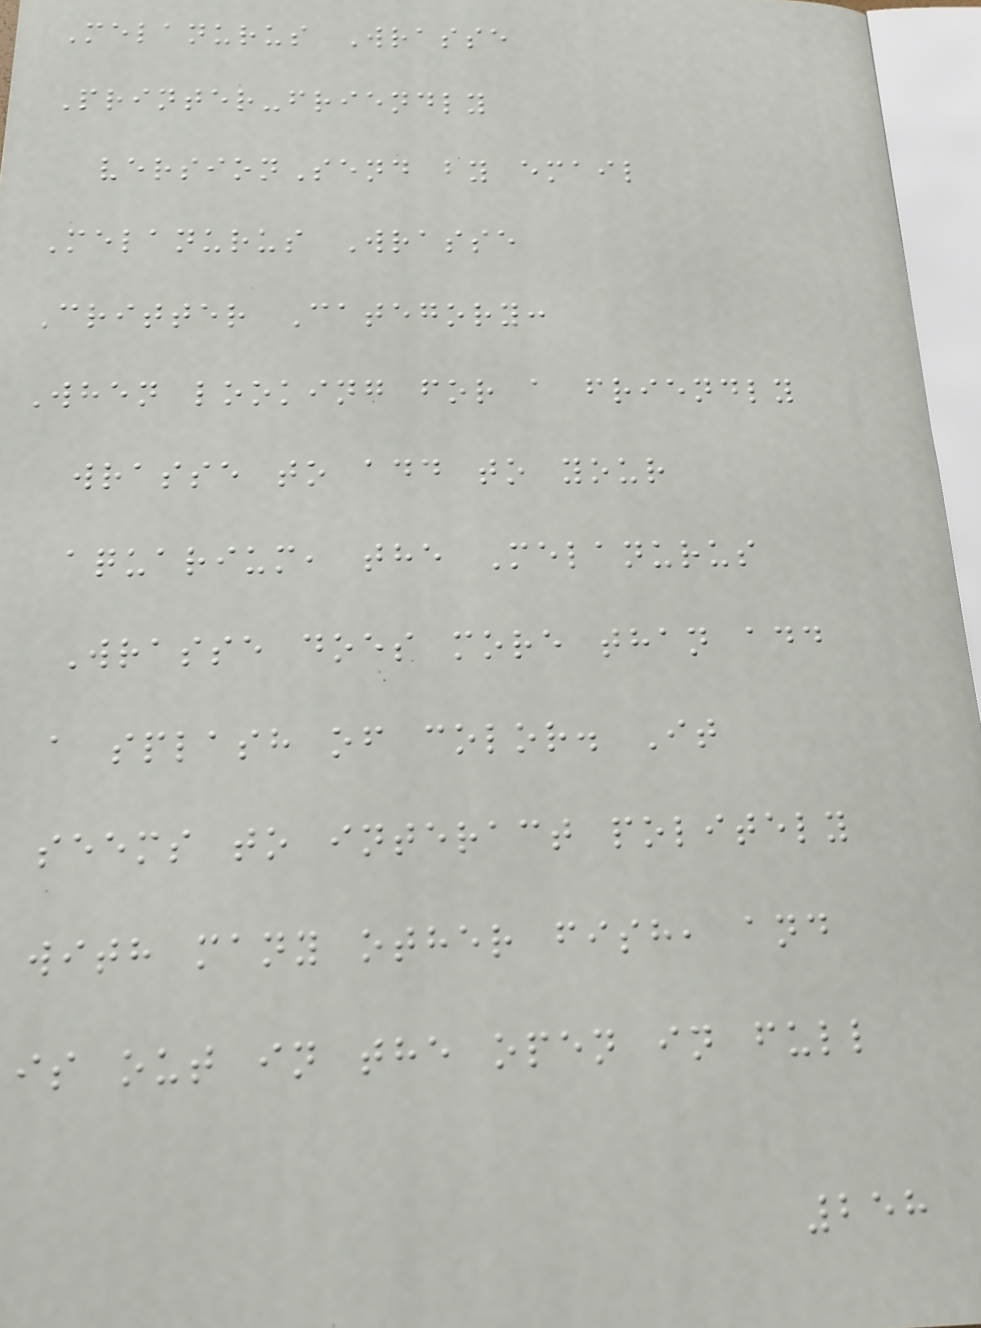Melanurus Wrasse
Printer-friendly
versionSend by email
Melanurus Wrasse
Critter Category:
When looking for a friendly
wrasse to add to your
aquarium, the Melanurus
Wrasse does more than add
a splash of color. It
seems to interact politely
with many other fish, and
is out in the open in full
258
